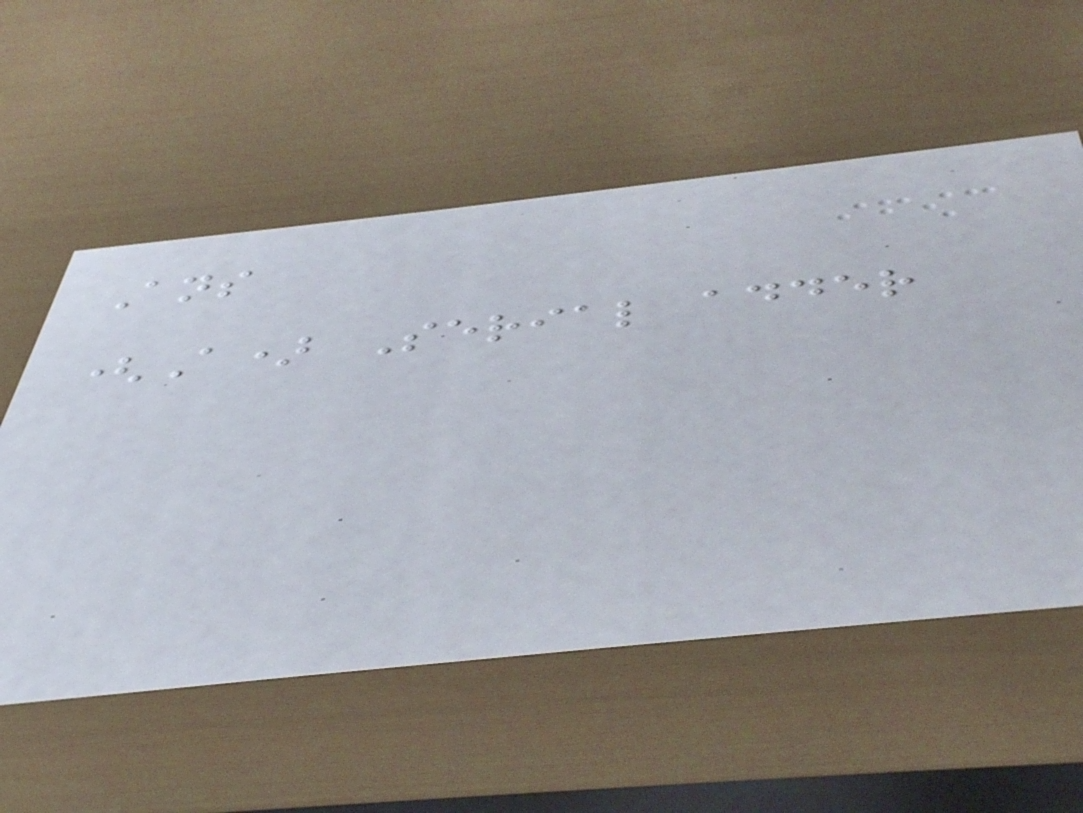Ans
(A) Serial adder
